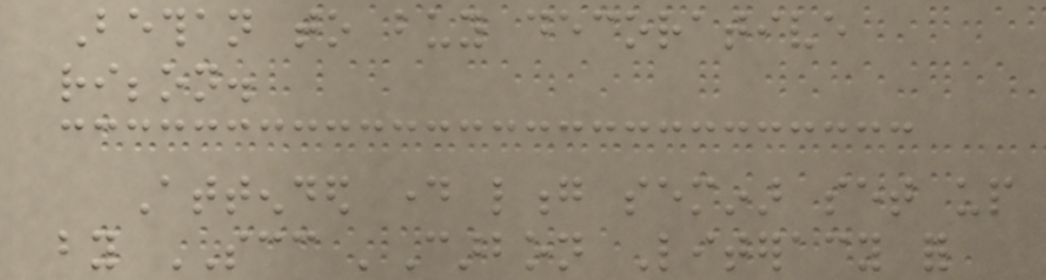Bethan to buy decorative
ribbon.
Attended day long seminar set up
by SCC 'Carbon Literacy for
